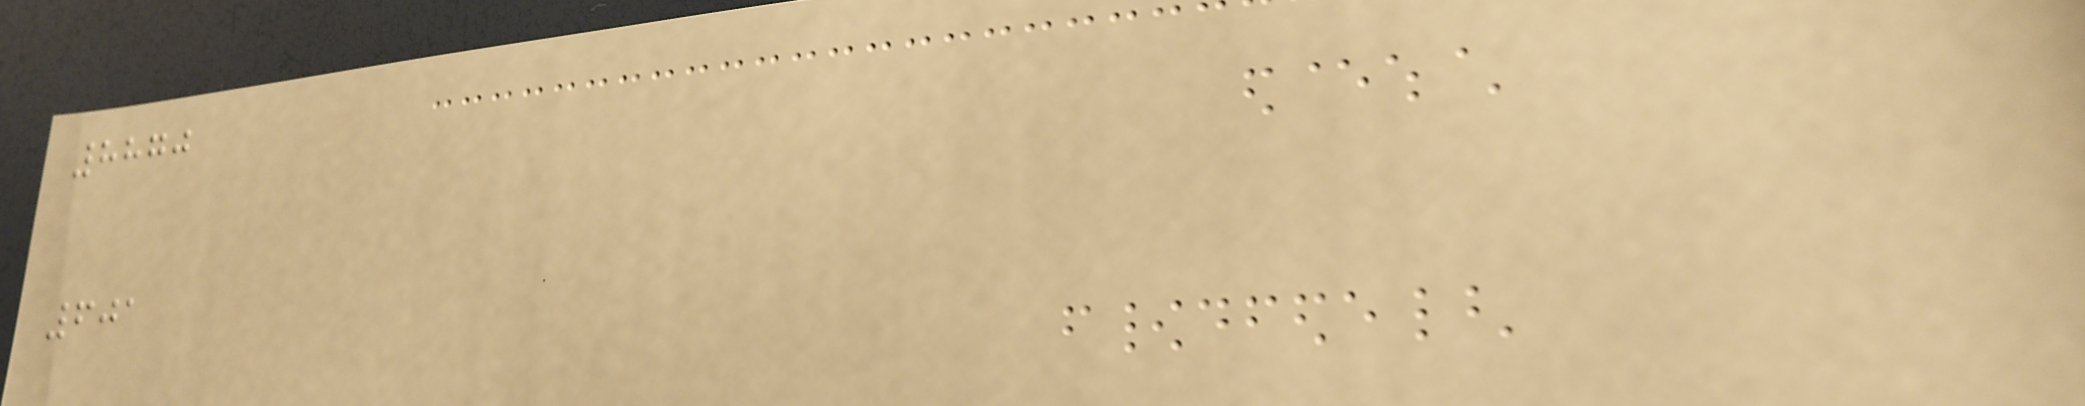8870
601
